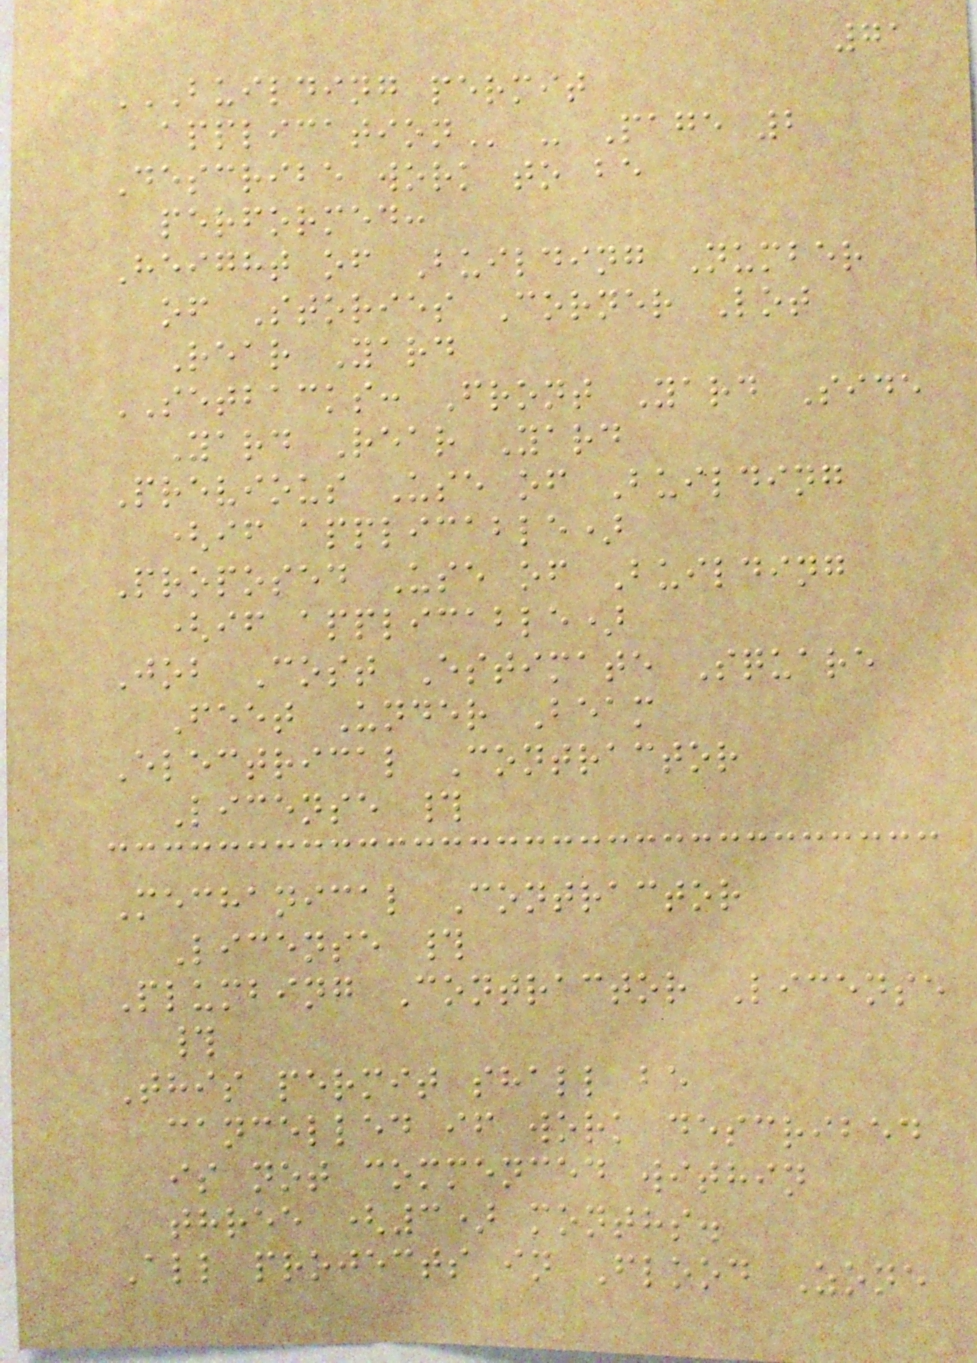71
BUILDING PERMIT
APPLICATION - Page 2
Describe work to be
performed:
Height of Building Number
of Stories Corner Lot
Rear Yard
SETBACKS: Front Yard Side
Yard Rear Yard
Previous Use of Building
(if applicable)
Proposed Use of Building
(if applicable)
Job Cost Estimate Square
Feet Under Beam
Electrical Contractor
License #
Mechanical Contractor
License #
Plumbing Contractor License
#
This permit shall be
cancelled if work described
is not commenced within
three (3) months.
All projects in Flood Zone
